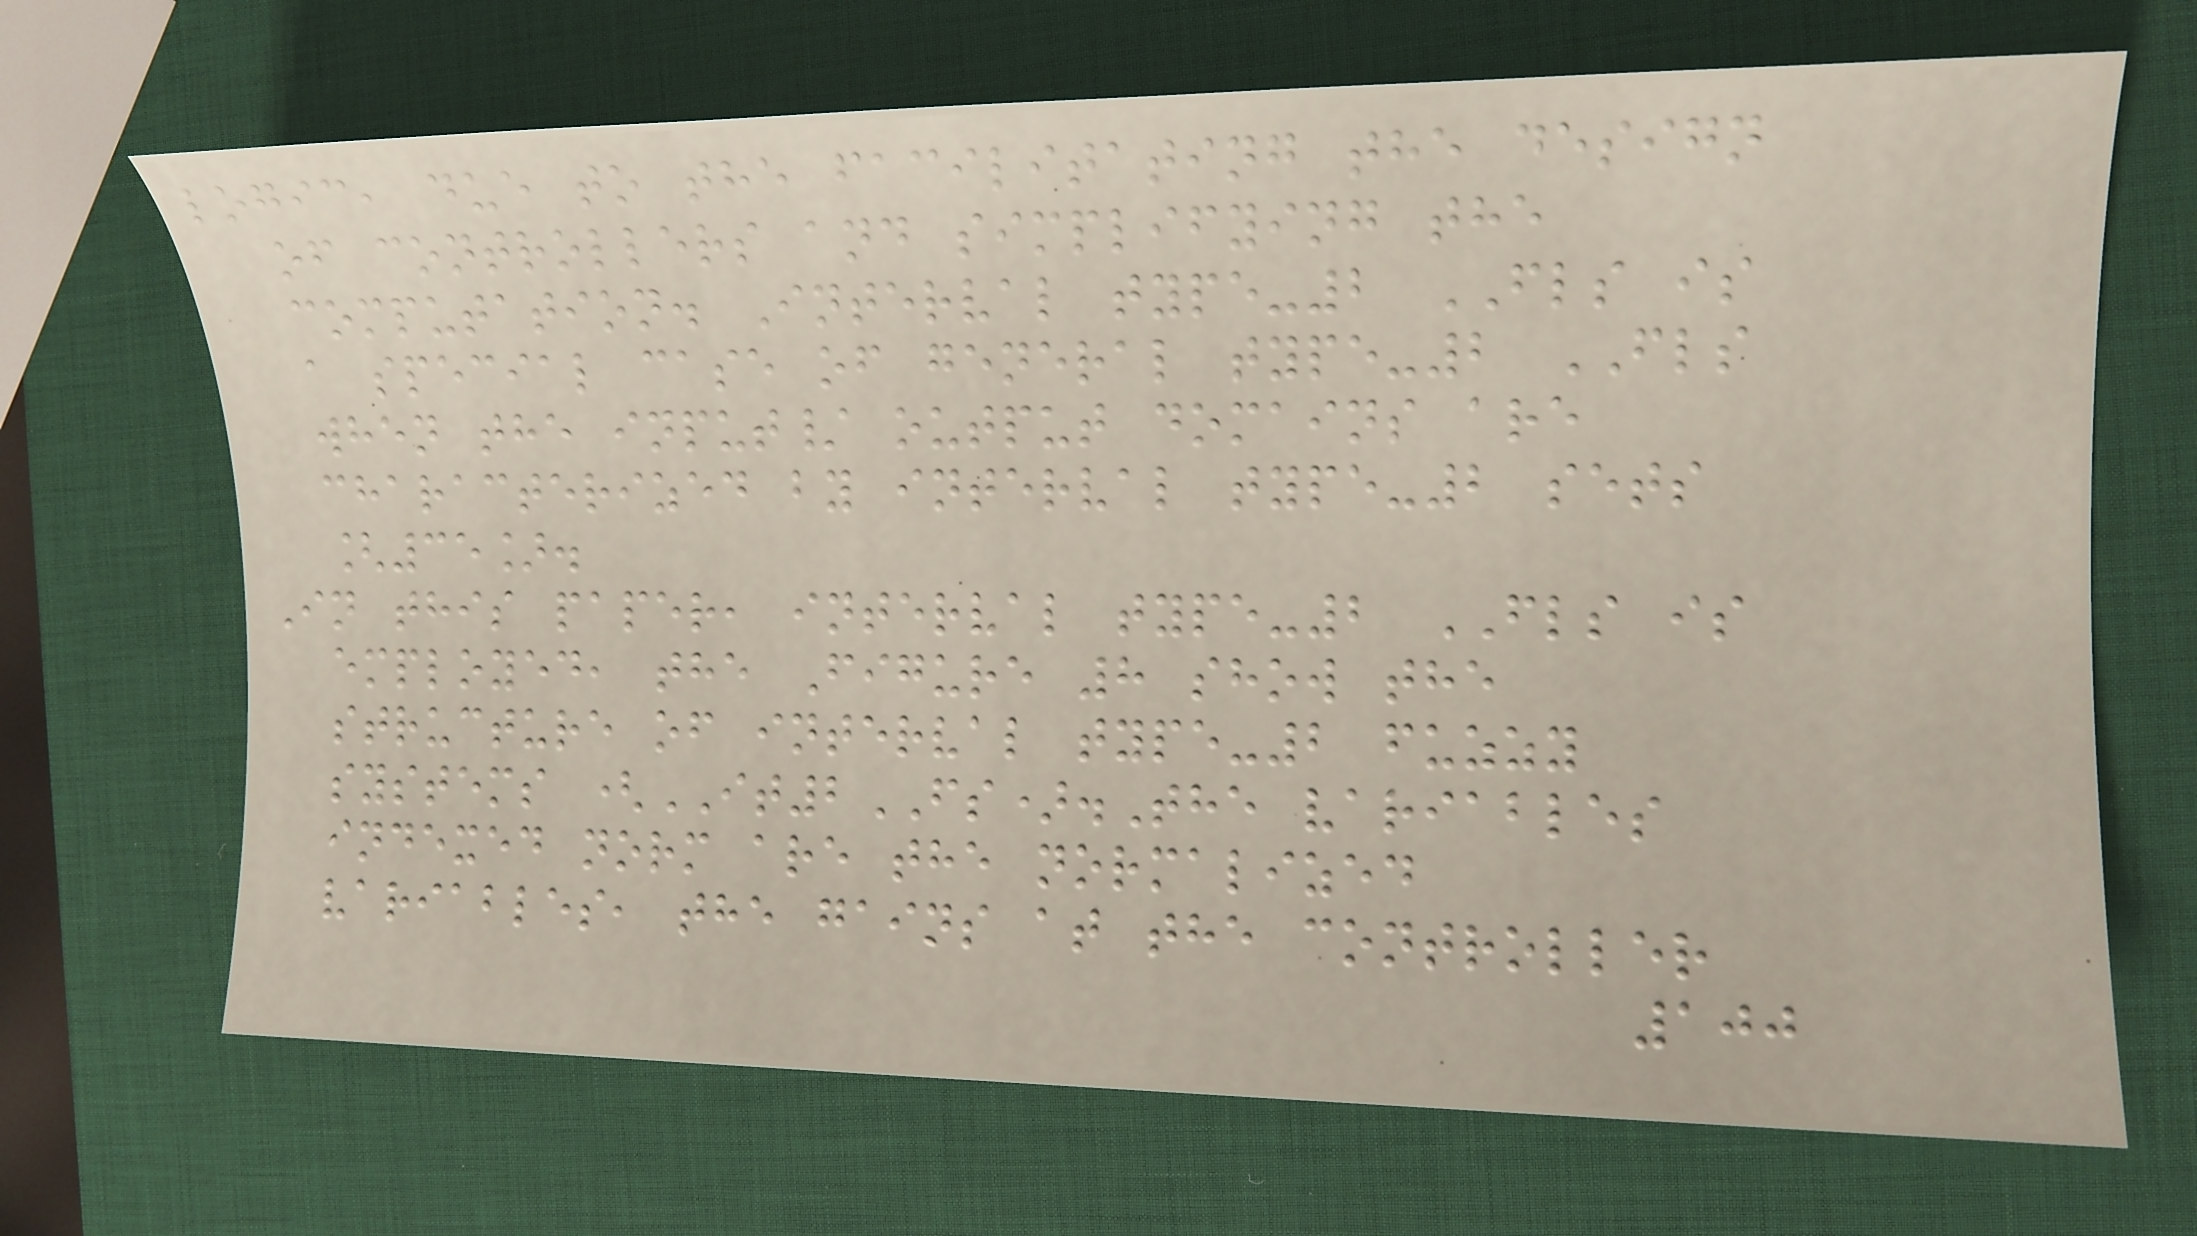logic, due to the facilitating the design
of controllers and simplifying the
computation. Interval type-2 FLS is
a special case of general type-2 FLS
when the input/ output domains are
characterized by interval type-2 sets
[35].
In this paper, interval type-2 FLS is
employed, the Figure 8 show the
structure of interval type-2 fuzzy
systems (IT2FS).The variables
indexed norm are the normalized
variables, the gains at the controller
100
